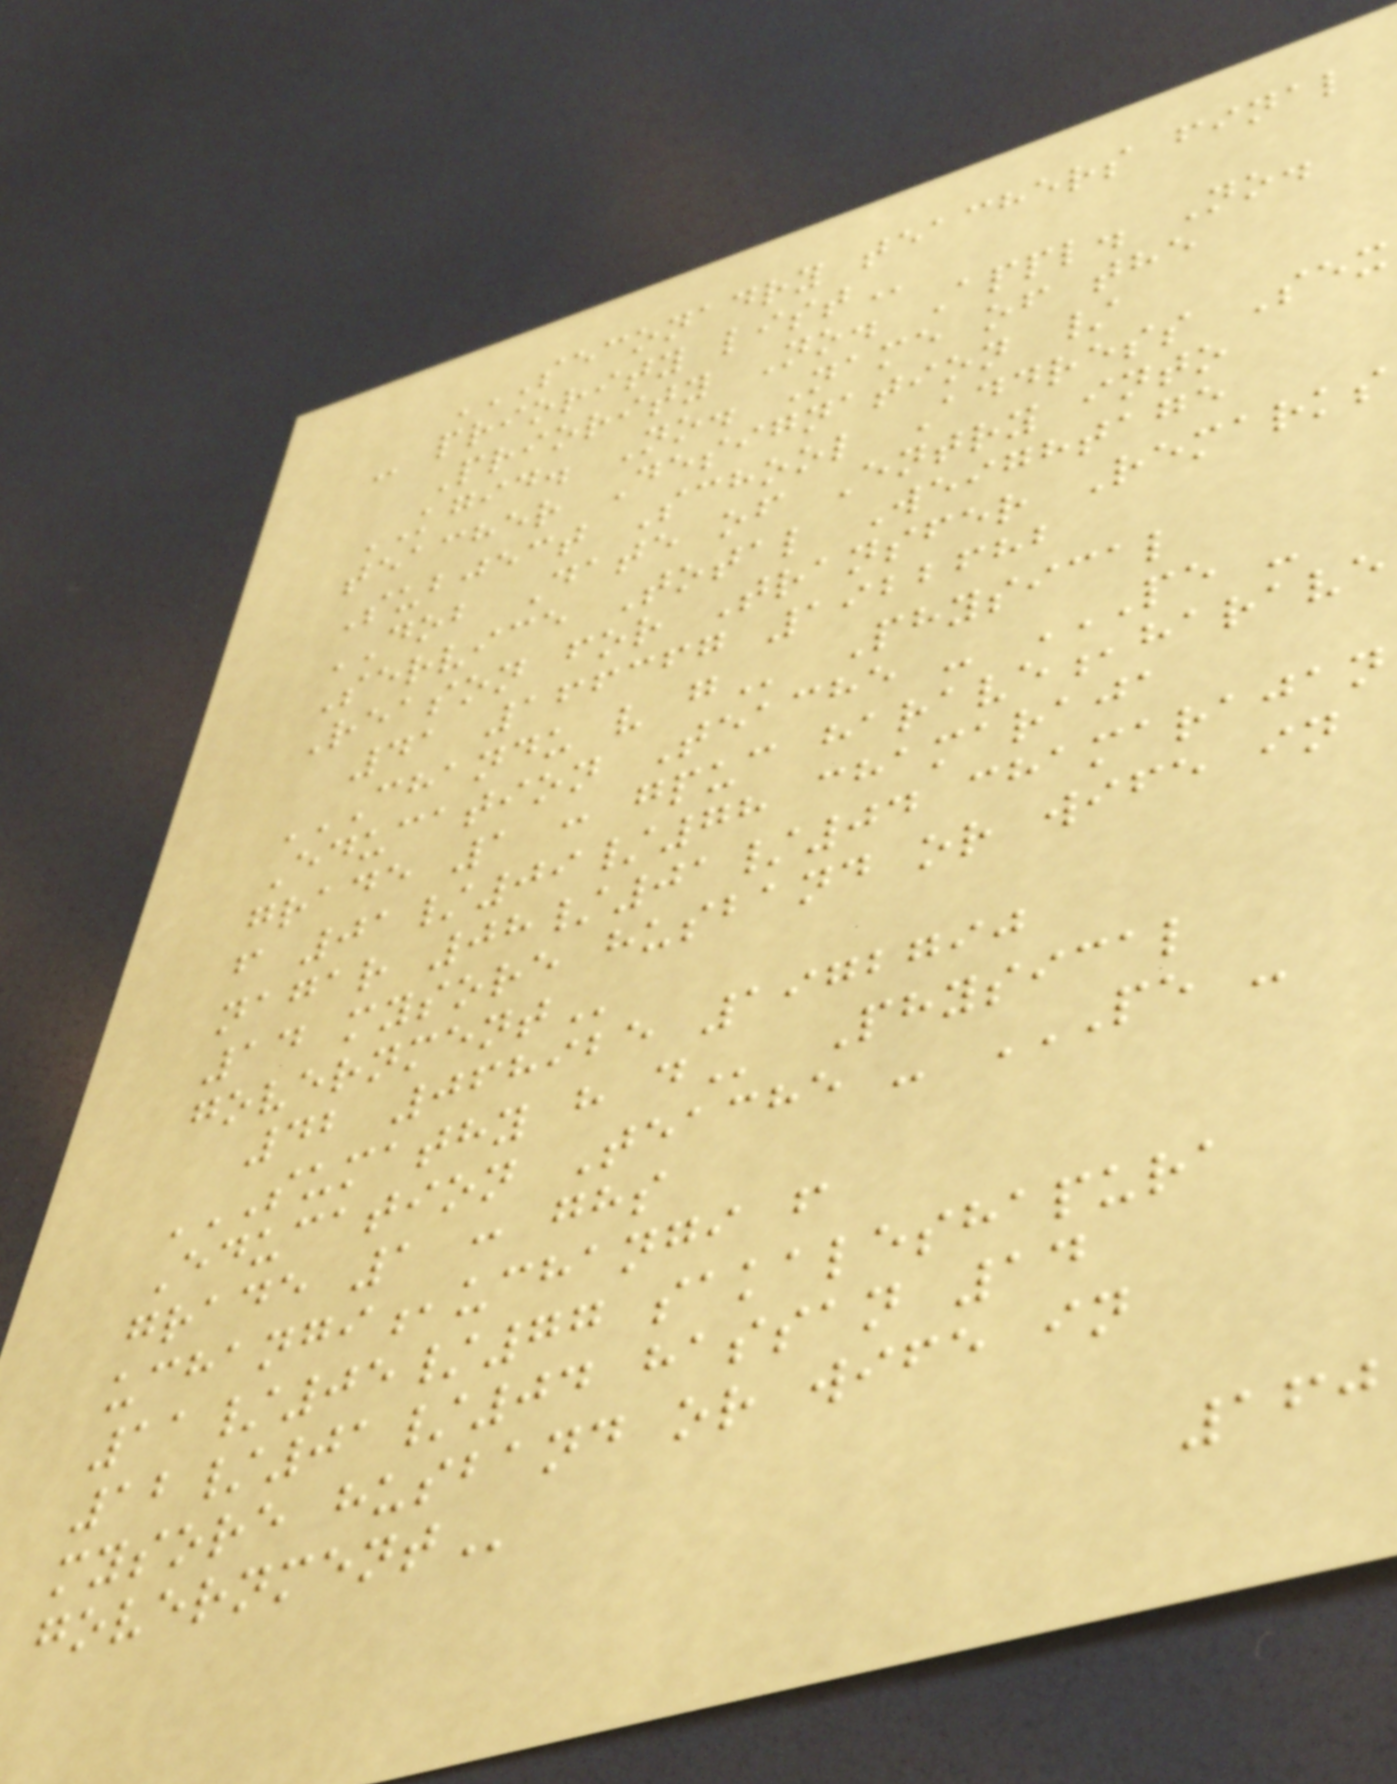SECONADRY TEACHERS FINAL
- PRIORITY LIST
Priority No. Appl. No.
KGID. No. Name of the
teacher Designation /
Subject School Address Sex
DOB Date of Entry into
Service Total Weightage
Reason for Transfer Remarks
41 166367 1922682
CHANDU V G Physical
Education Teache - PE -
GRADE 1 : GPUC HARAVE,HARAVE
F 01/09/78 CHAMARAJA
NAGAR 08/01/04 CHAMARAJAN
14 MYSORE HUSBAND OR WIFE IN
GOVERNMENT
42 068925 1972790
SUMATHY H D Physical
Education Teache - PE -
GRADE 1 : GHS
UCHANGI,UCHANGI F
11/05/77 SAKALESHAPURA
12/01/04 HASSAN 14
MYSORE HUSBAND OR WIFE IN
GOVERNMENT
160
